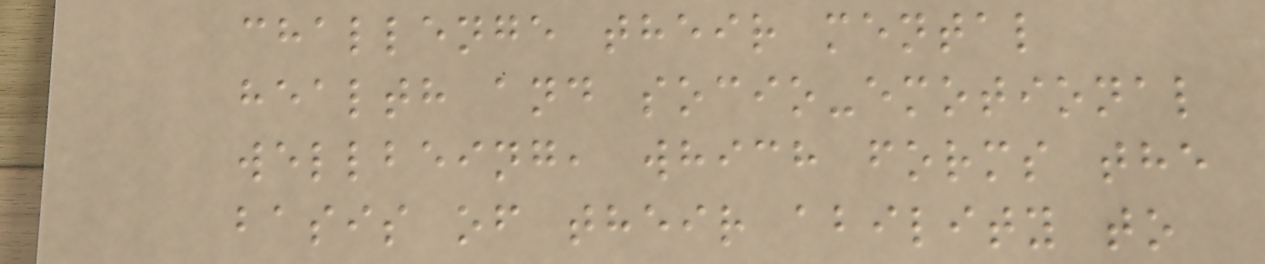challenge their mental
health and socio-emotional
wellbeing, which forms the
basis of their ability to
